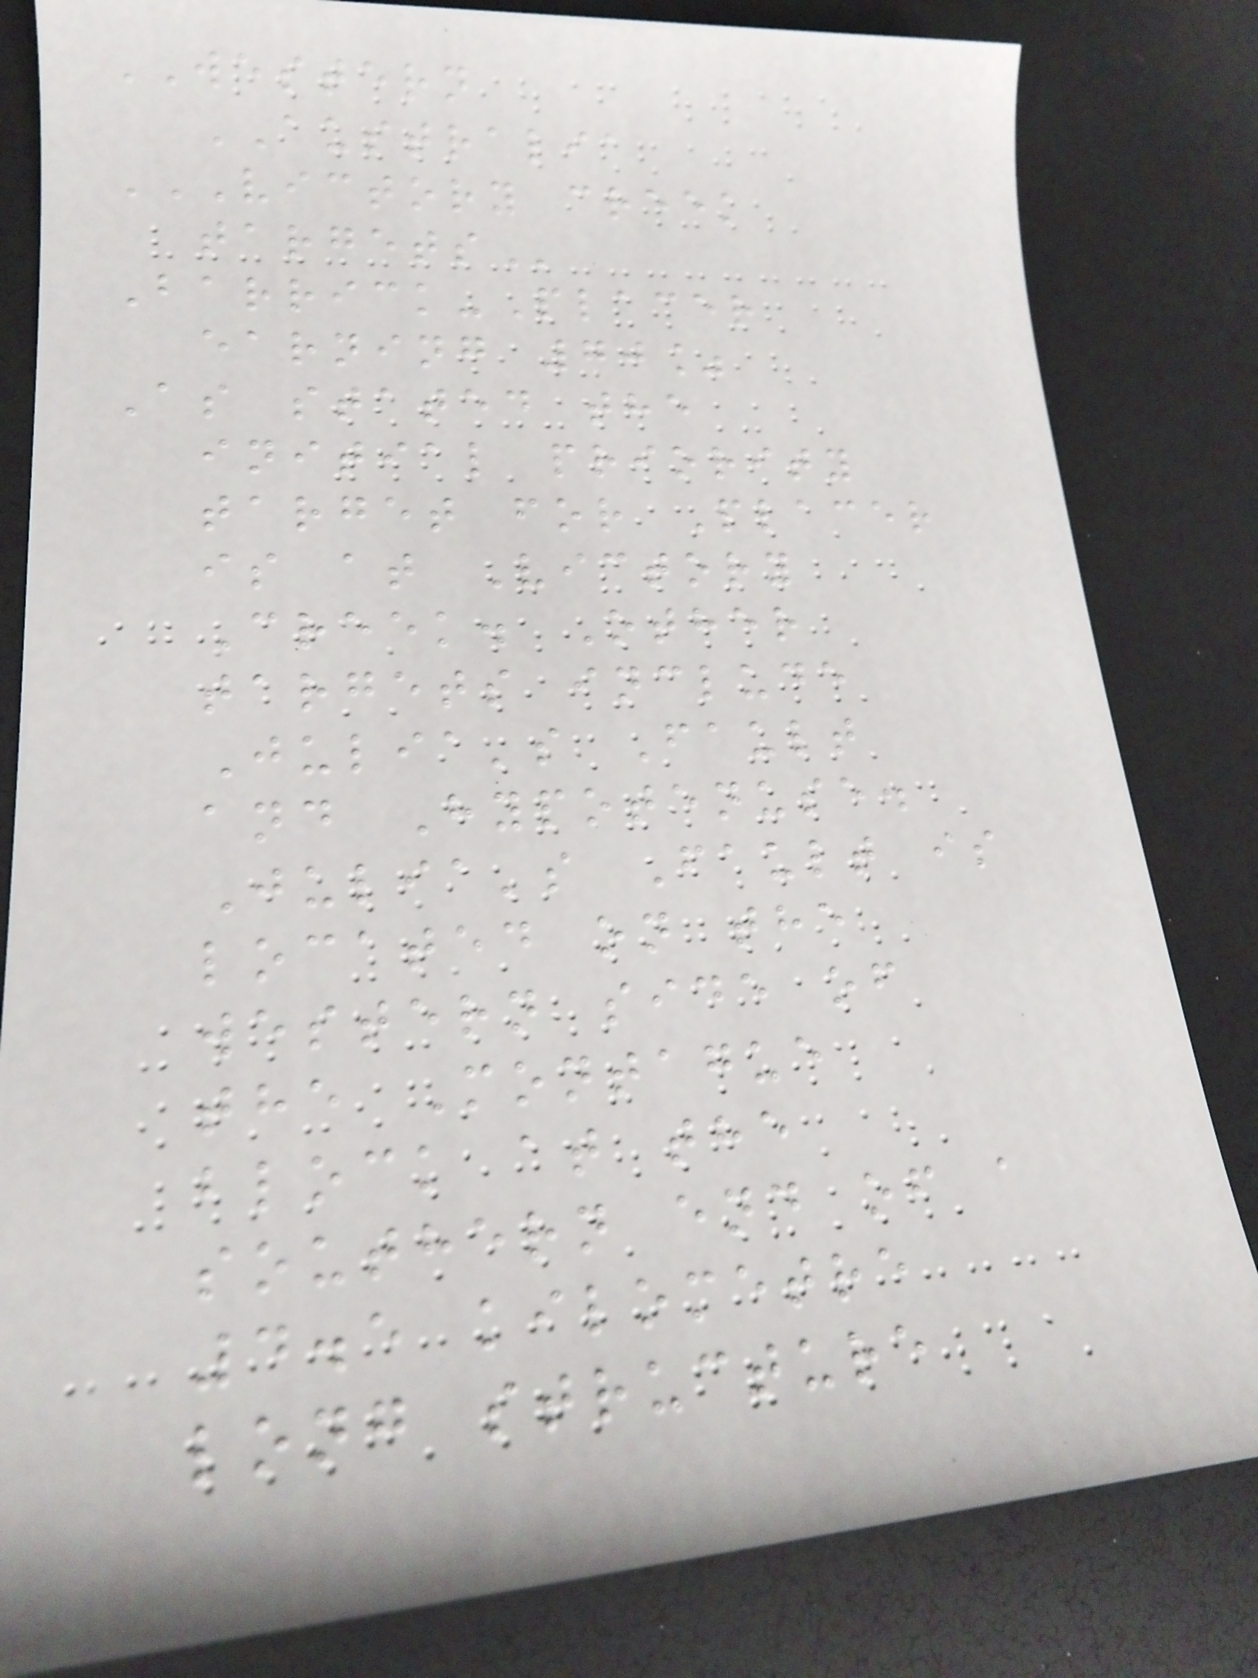WESTERN
AUSTRALIA
VICTORY CREEK
TARGETS
Barrick-Placer
earning 70%
As stated the
initial priority
target for Placer
is at Victory
Creek. Other
targets include
Julia's Fault
and Hypotenuse.
Julia's Fault is
located on the
western side of
the Montague
block at the
southern end of a
4.5 kilometre
long structure
